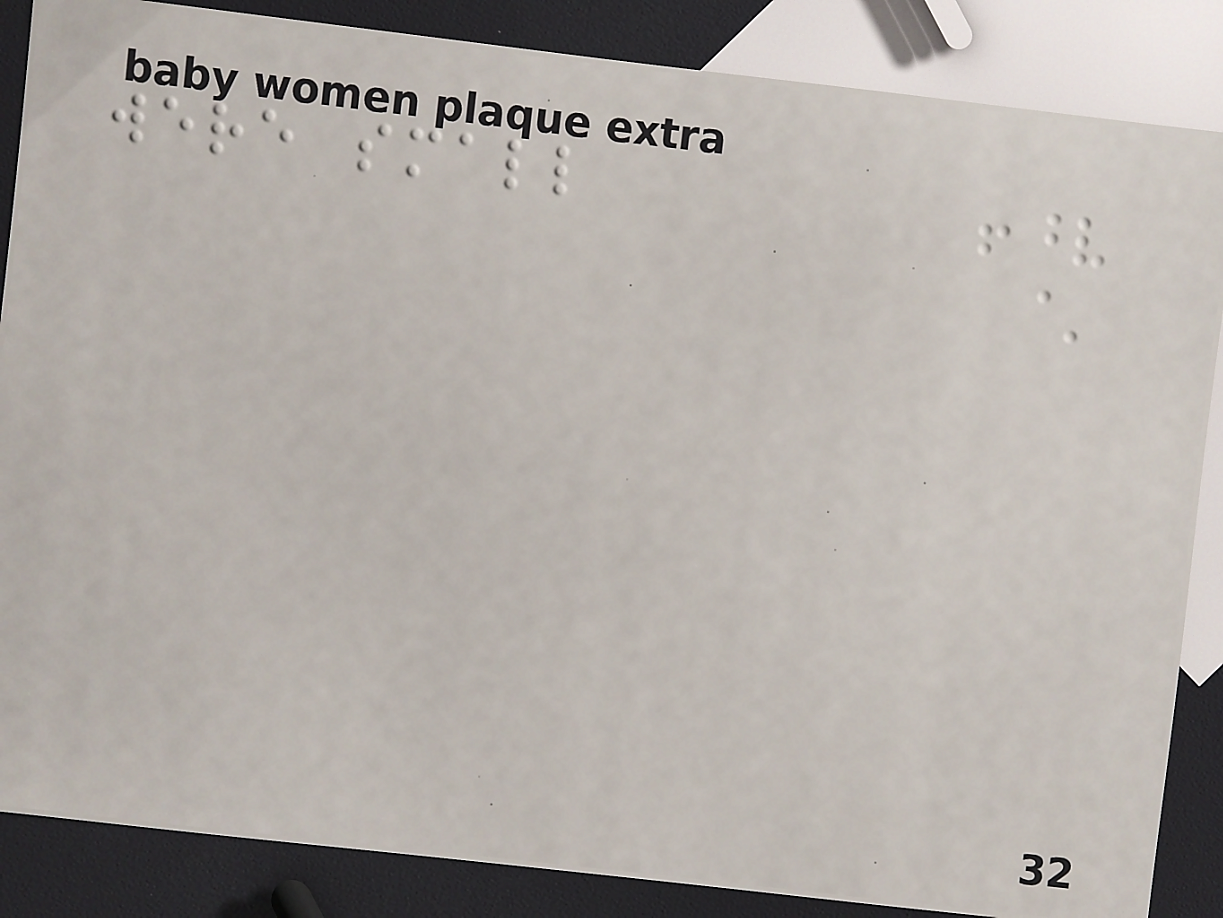were small
